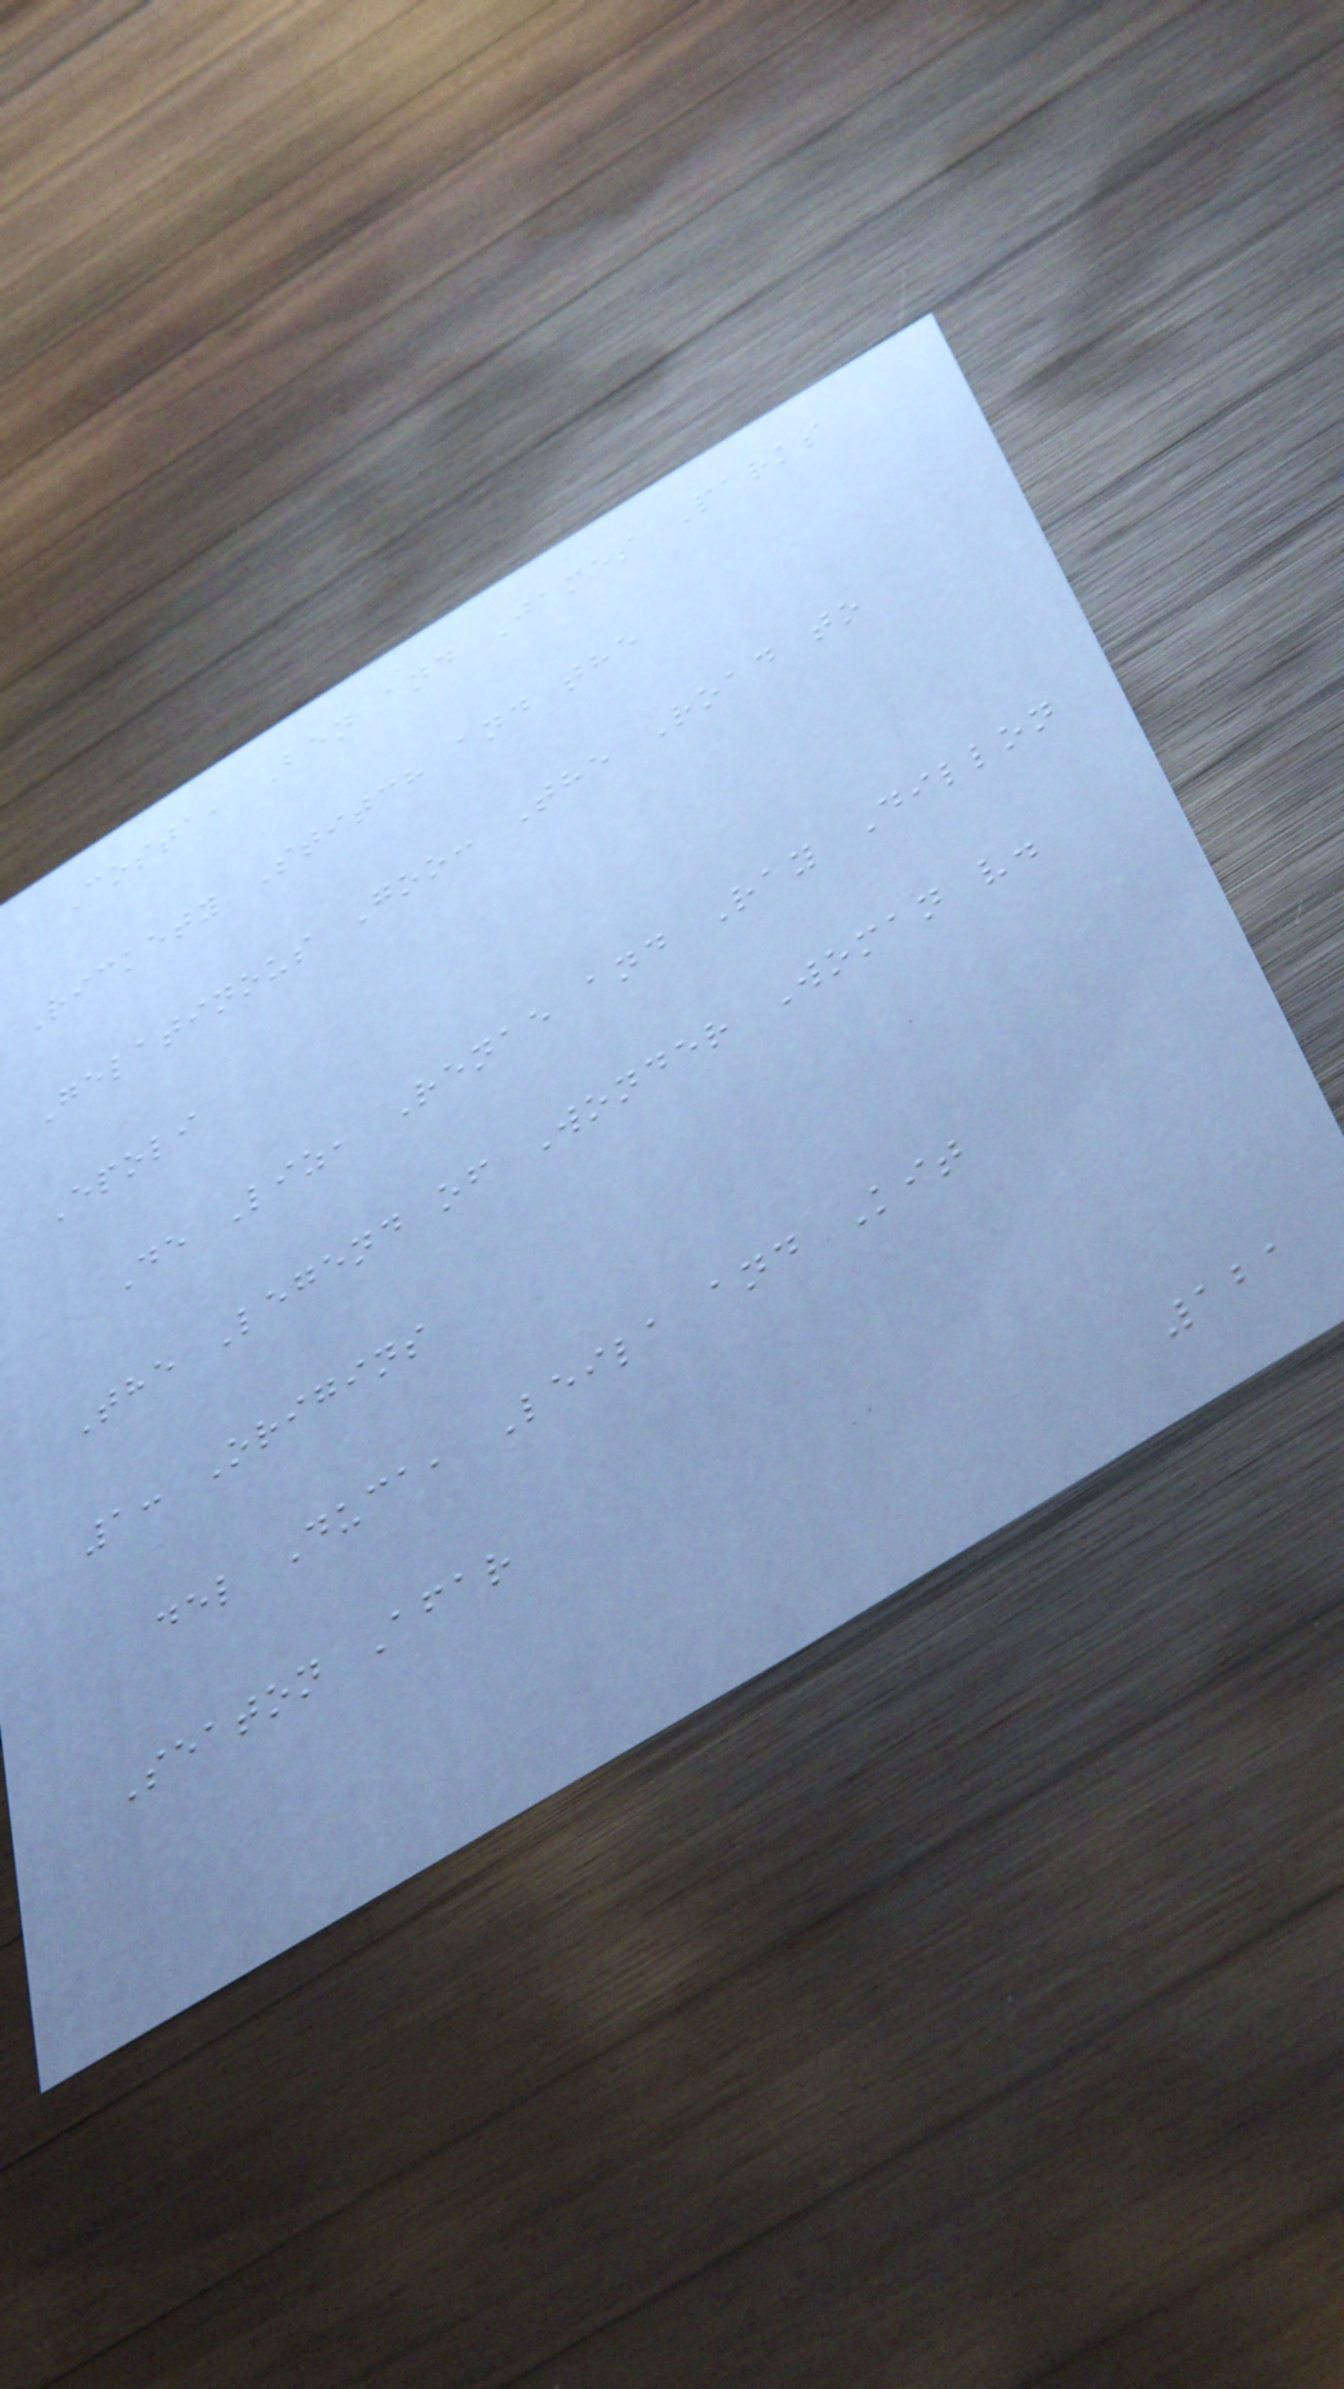Costa, Ben and James Parks
Rickety Stitch and the
Gelatinous Goo: The Road to
Epoli
De Liz, Renae and Ray Dillon
The Legend of Wonder Woman v.
1: Origins
del Duca, Leila and Kit
Seaton Afar
121
